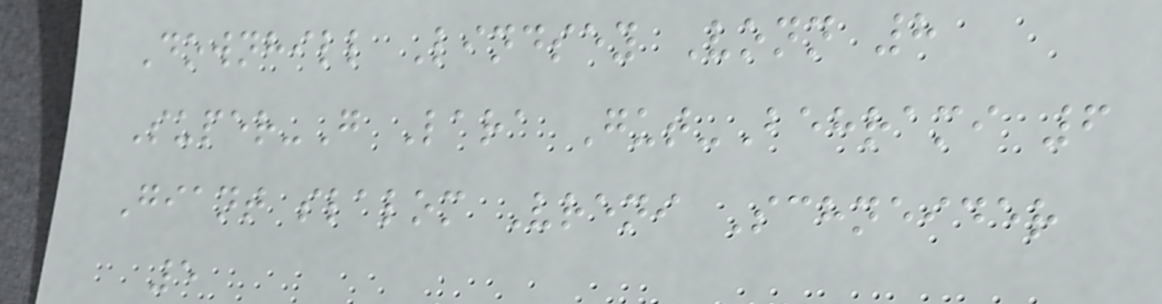Downhill Lindsey Vonn 8
Super-G Lara Gut-Behrami 6
Giant slalom Vreni Schneider
5
